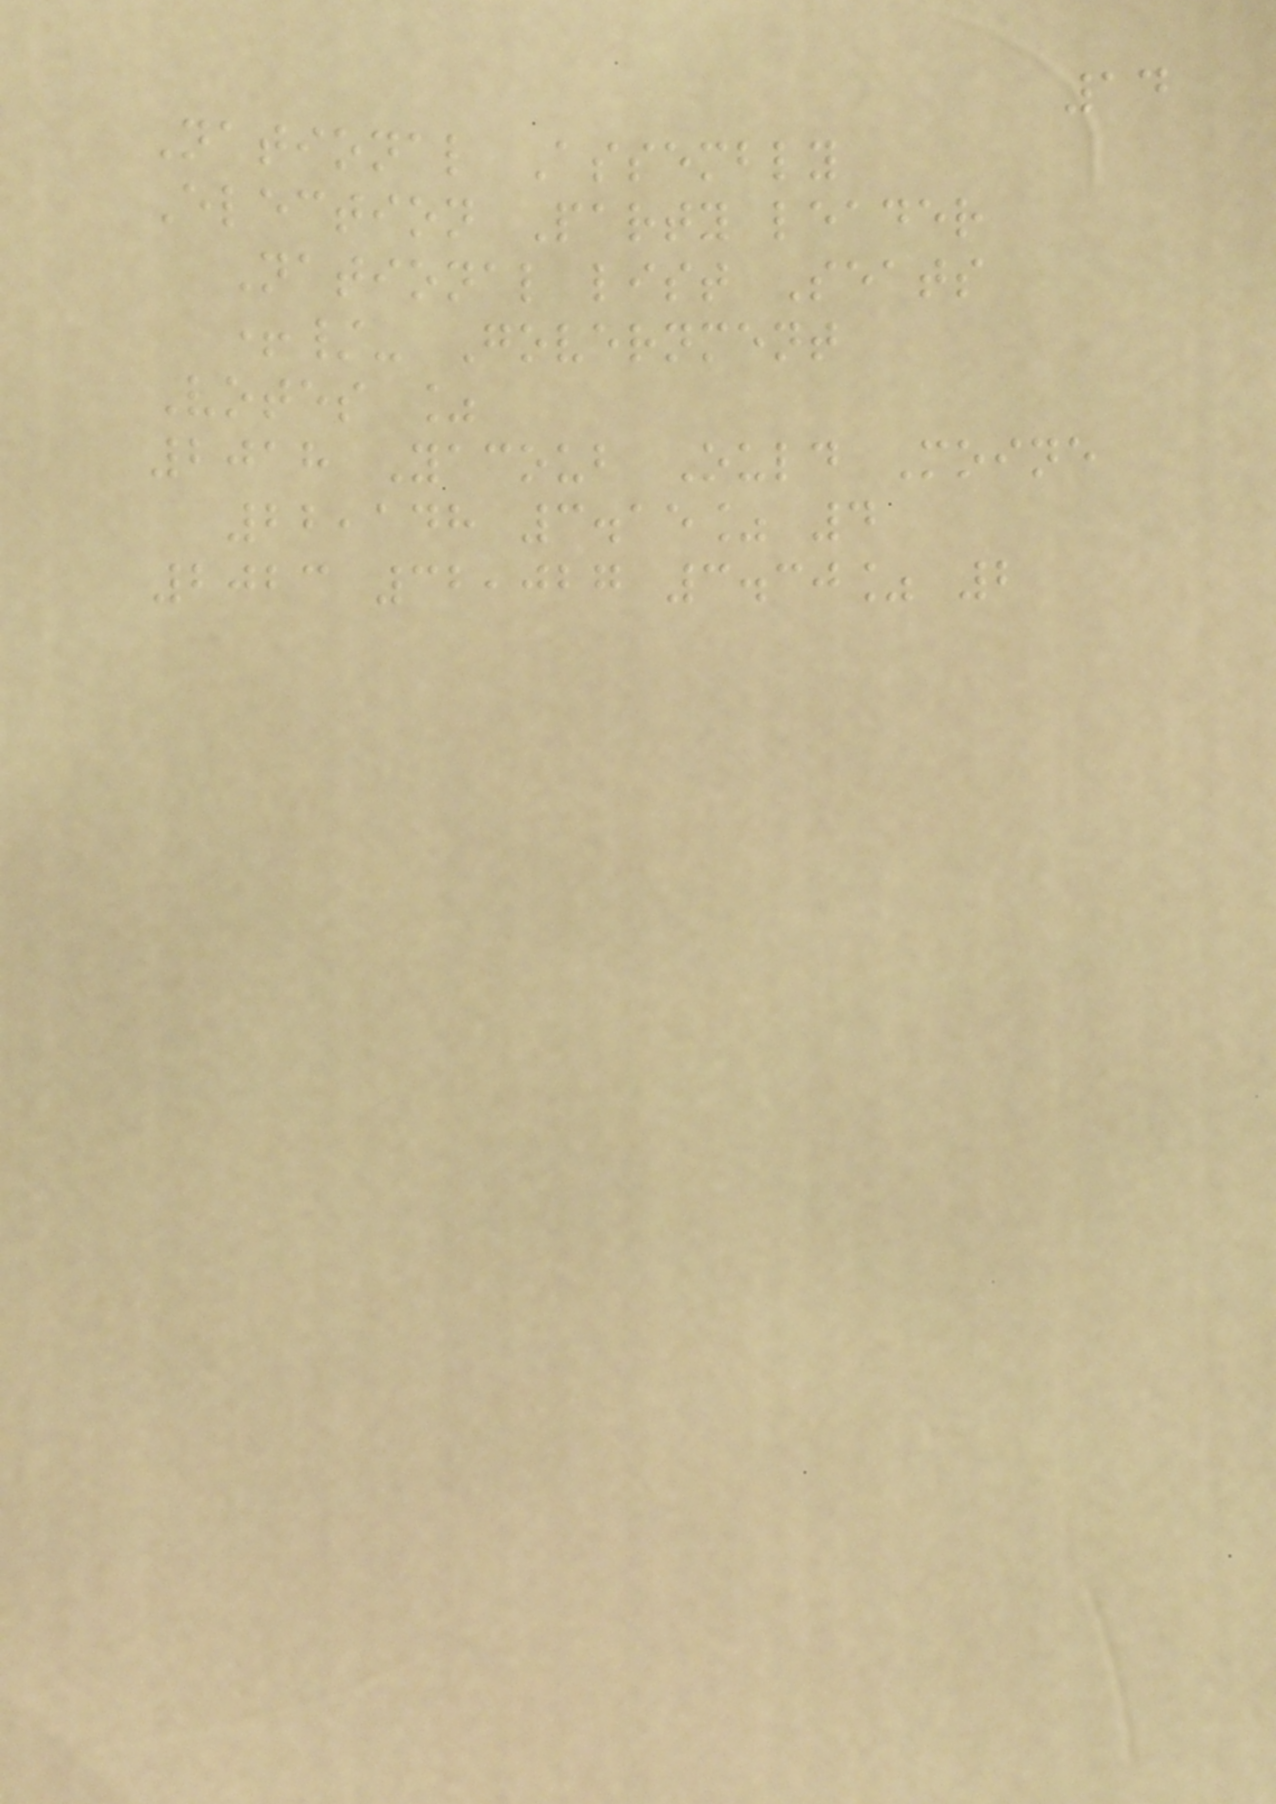14
National Assembly
Election Party leader
National list Seats
+/- Government
Votes %
2018 Yacoub Ould Moine
22,148 3.15% 4
2023 32,027 3.30% 2
